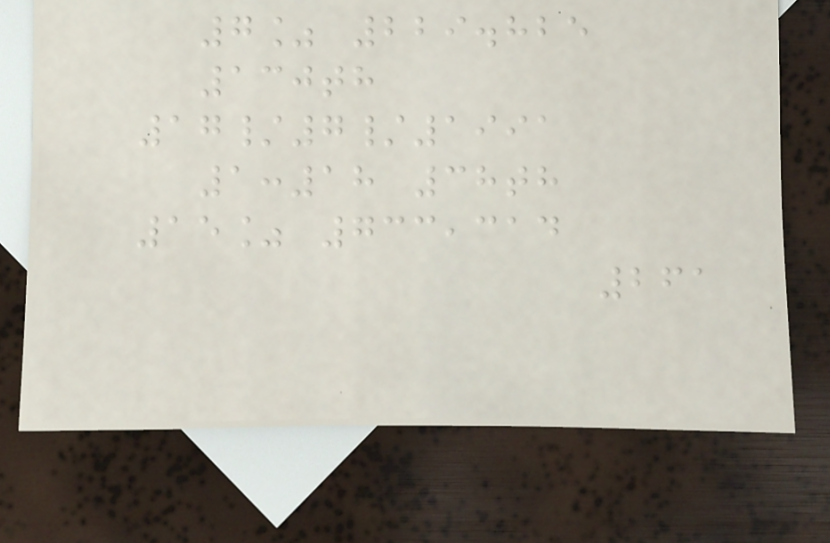7% 229.825
130th
17/7/1991
1:18 38th
15% 733,314
261
